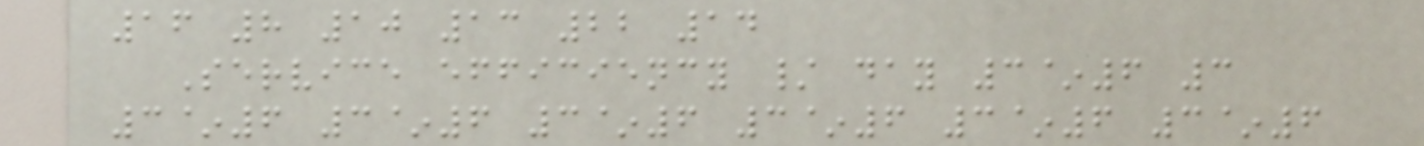16 8 10 13 22 14
Service efficiency / day 3~6 3
3~6 3~6 3~6 3~6 3~6 3~6
